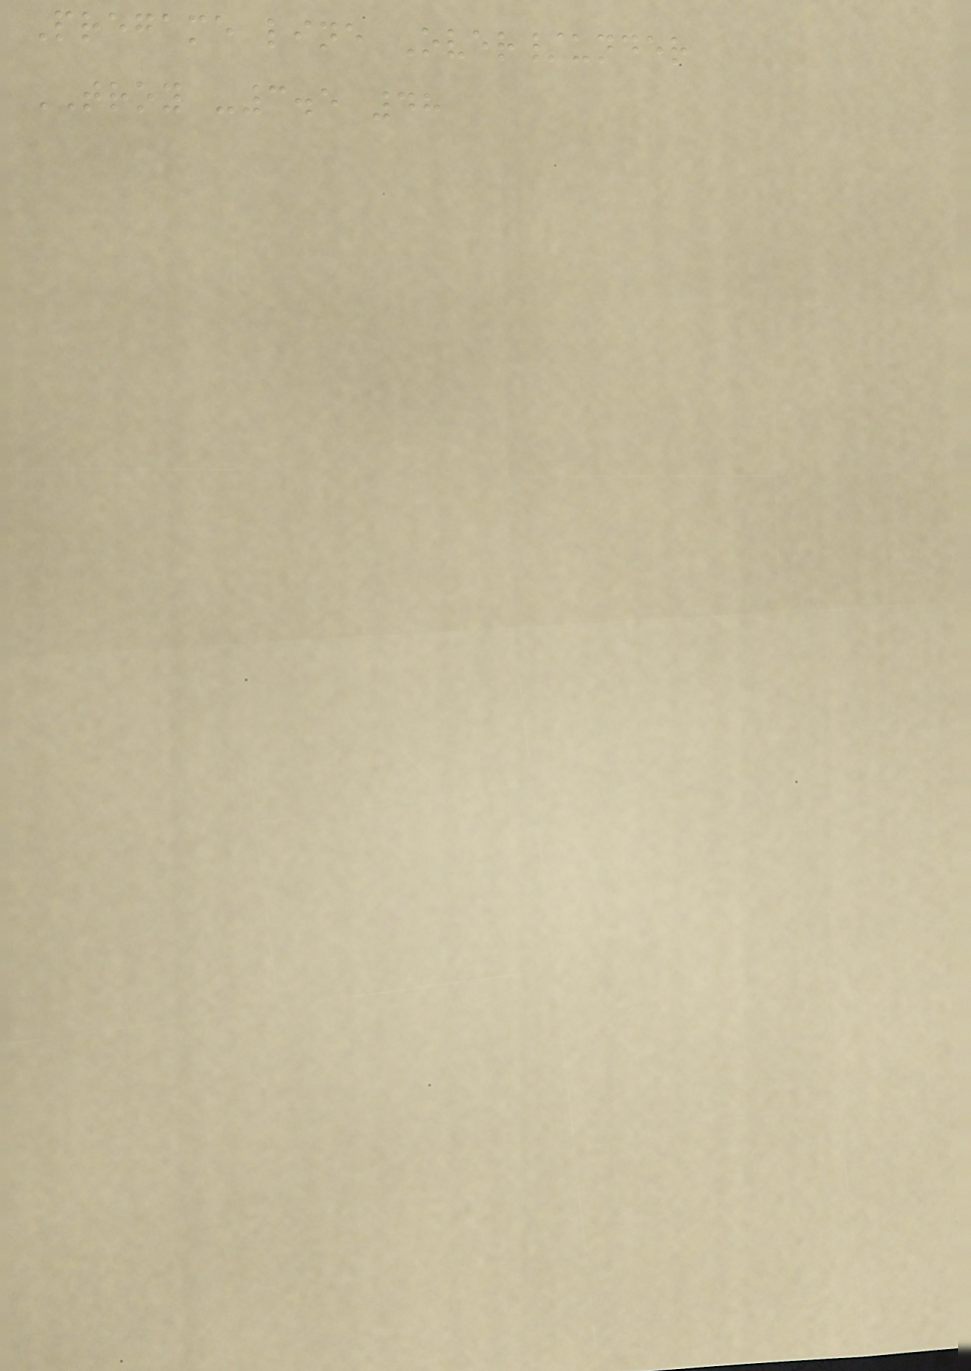Pregame line Over/under
TROY -3.5 48
